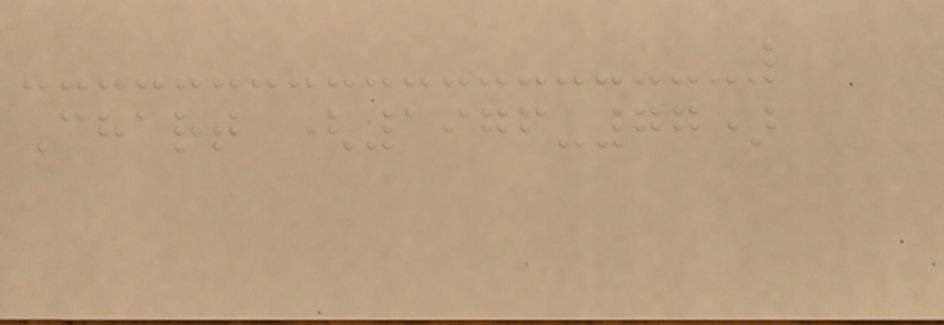Chart (1976-77)
